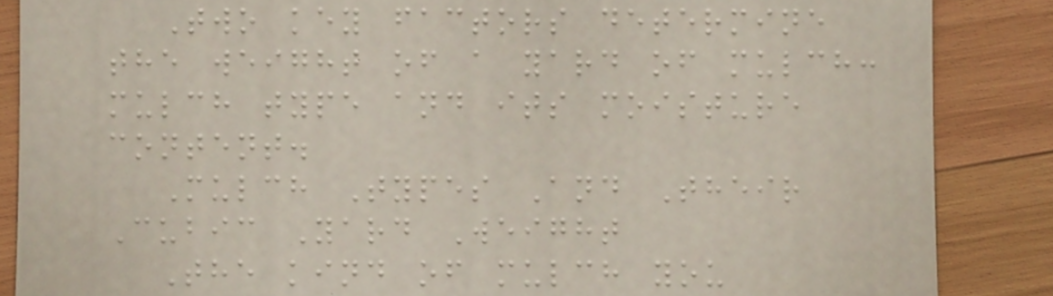Two key factors determine
the weight of a yard of mulch:
mulch type and its moisture
content.
Mulch Types And Their
Cubic Yard Weight
The kind of mulch you
